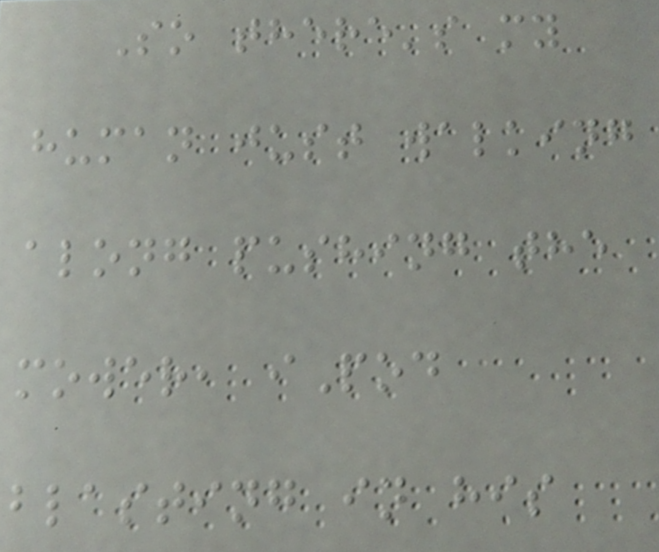So there's my
human just walking
along pushing the
mower, iPod
blasting in his
